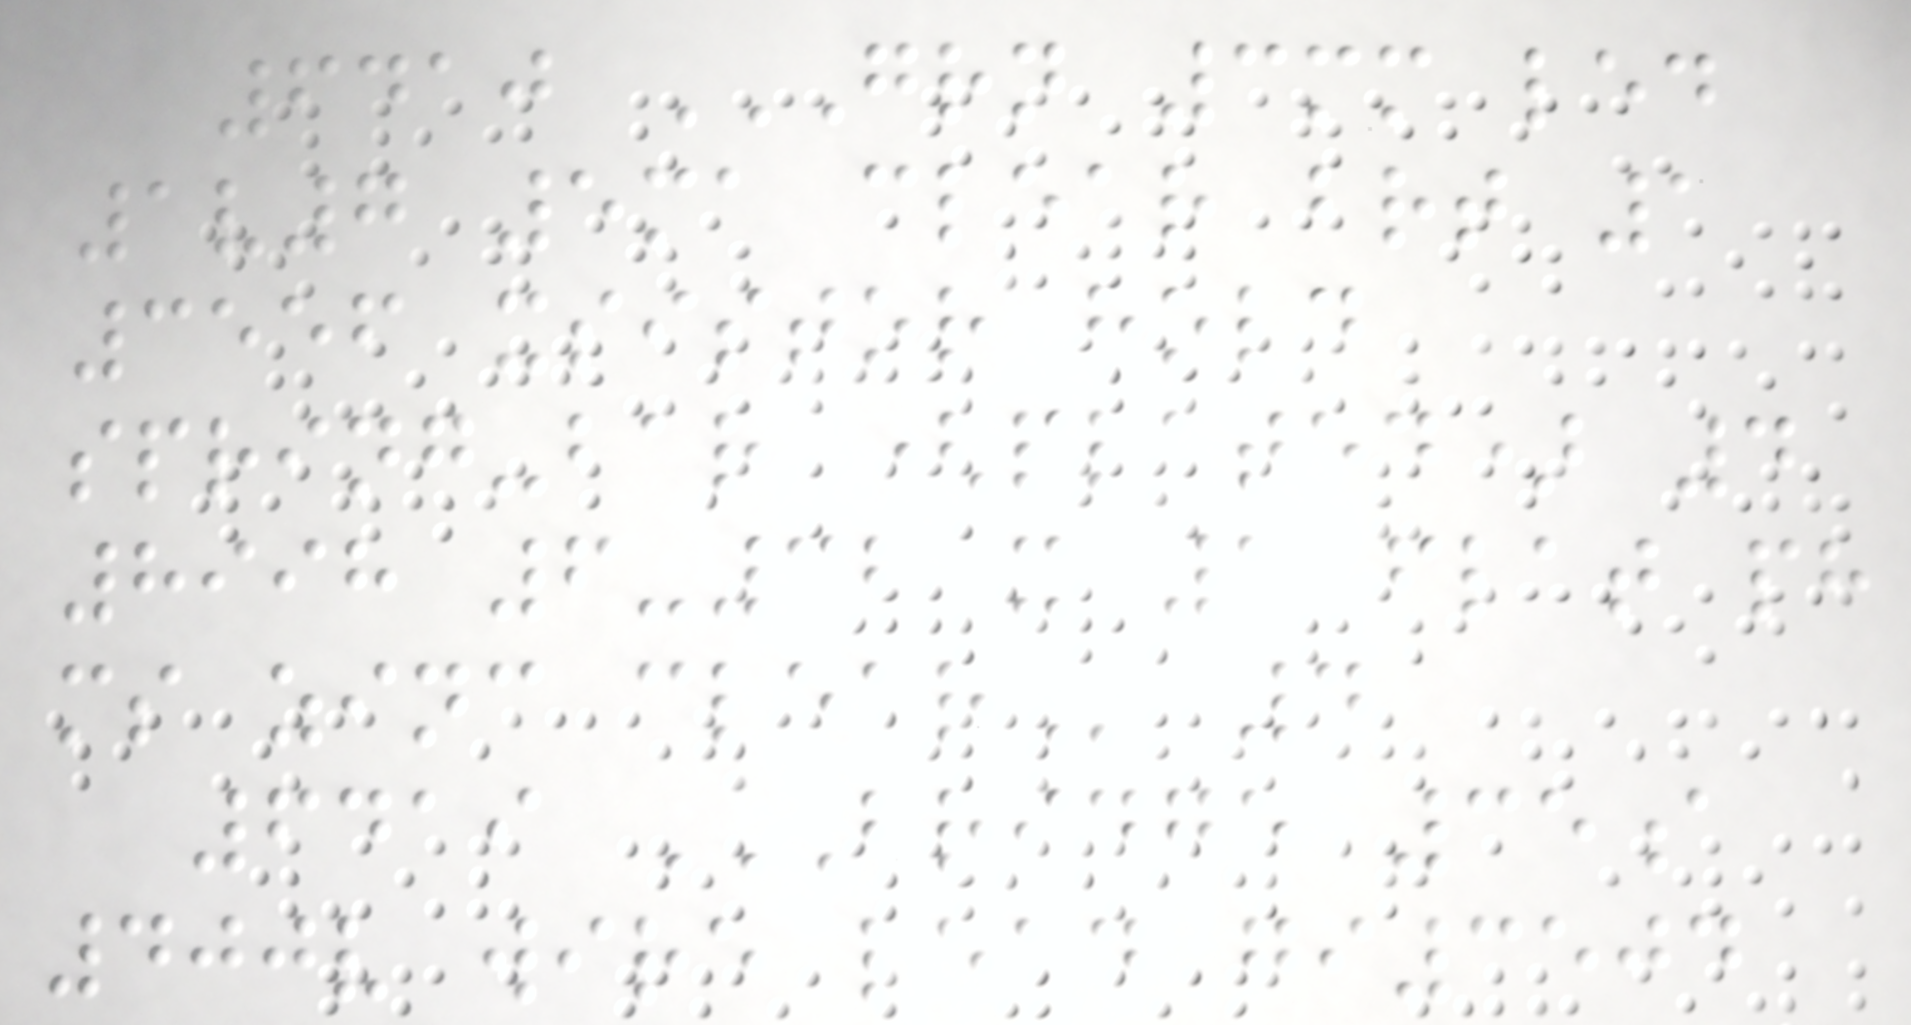6410 GRN 3MM LED
1V7 5MA CLEAR BRT 1
3556 XSISTOR HOLD
SPRING-BAR (PLATED) 4
8998 6-32 X 1 FLAT PH
MS ZINC CLEAR 4
6419 BRIDGE 35A
400V WIRE LEAD GI3504
